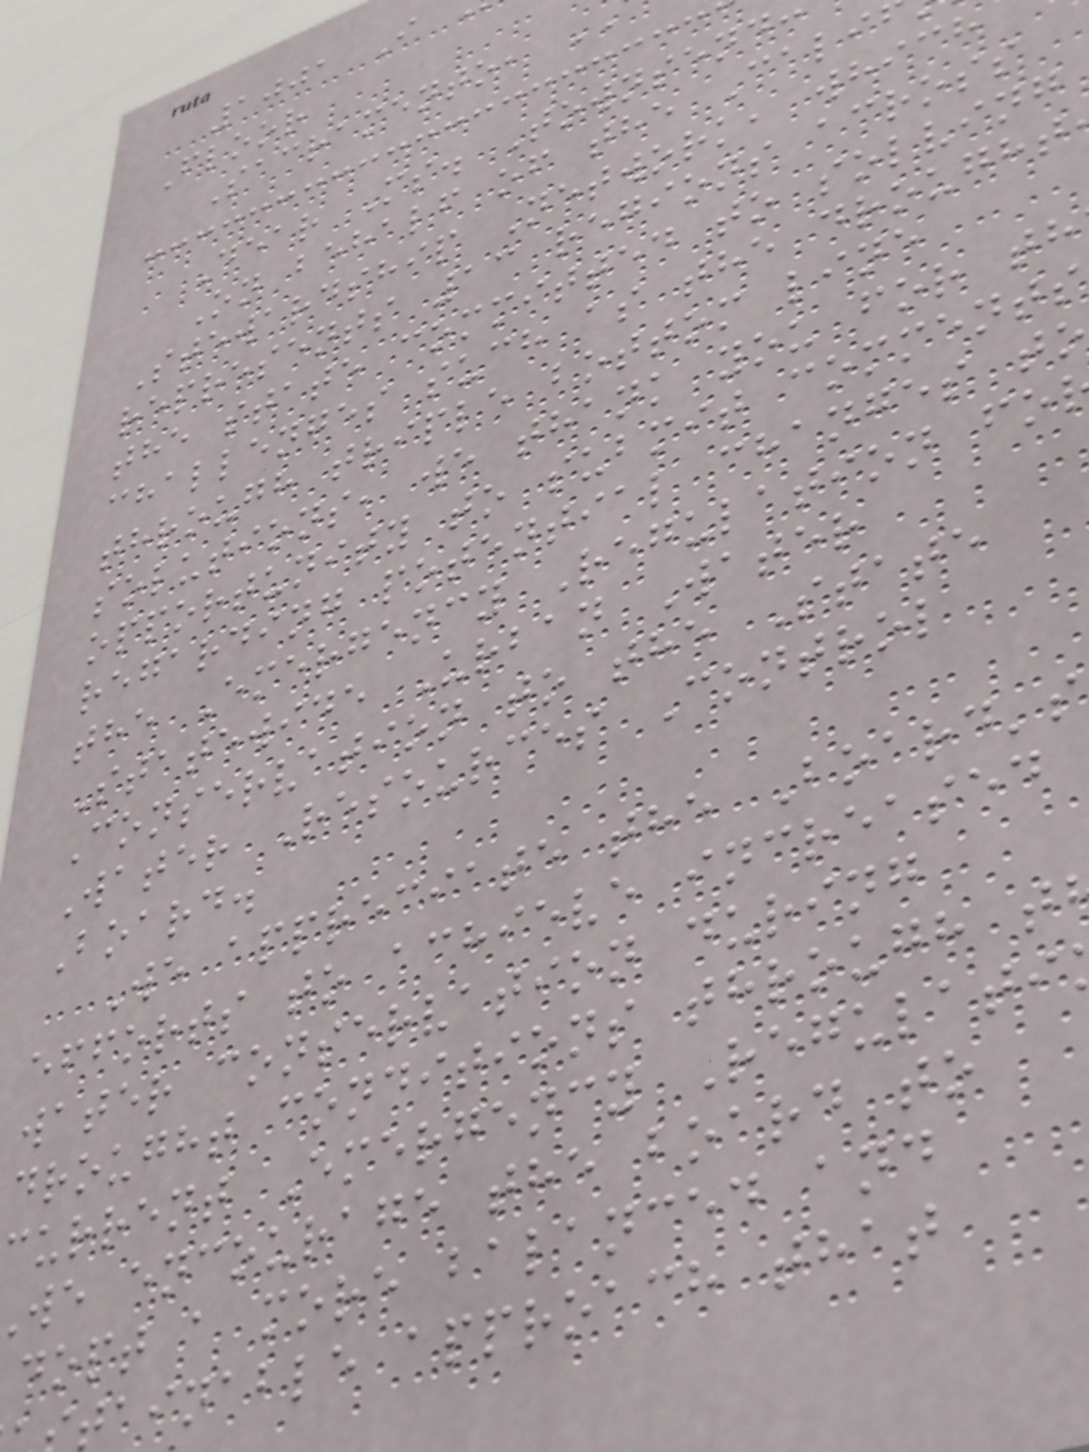1001 I
Floor
Sacramento,
Dear Ms. Townsend
On behalf of the Cali
Stewardship Network, which
represents 13 regions across
the state committed to solving
challenges such as the drought
through triple bottom line
solutions, we thank you for th
opportunity to submit comments
regarding potential changes to
the Emergency Regulation fo
Statewide Urban Water
Conservation to the State
Water Resources Control
Board.
We appreciate the Board's
efforts to achieve increased
water conservation during
drought conditions through t
current Emergency Regulati
we encourage the board to
dopt a more balanced and
tainable approach that
